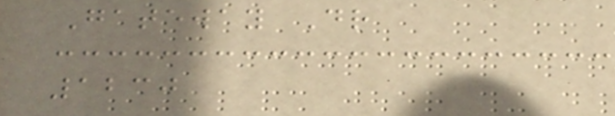Gateway Dr
1230
